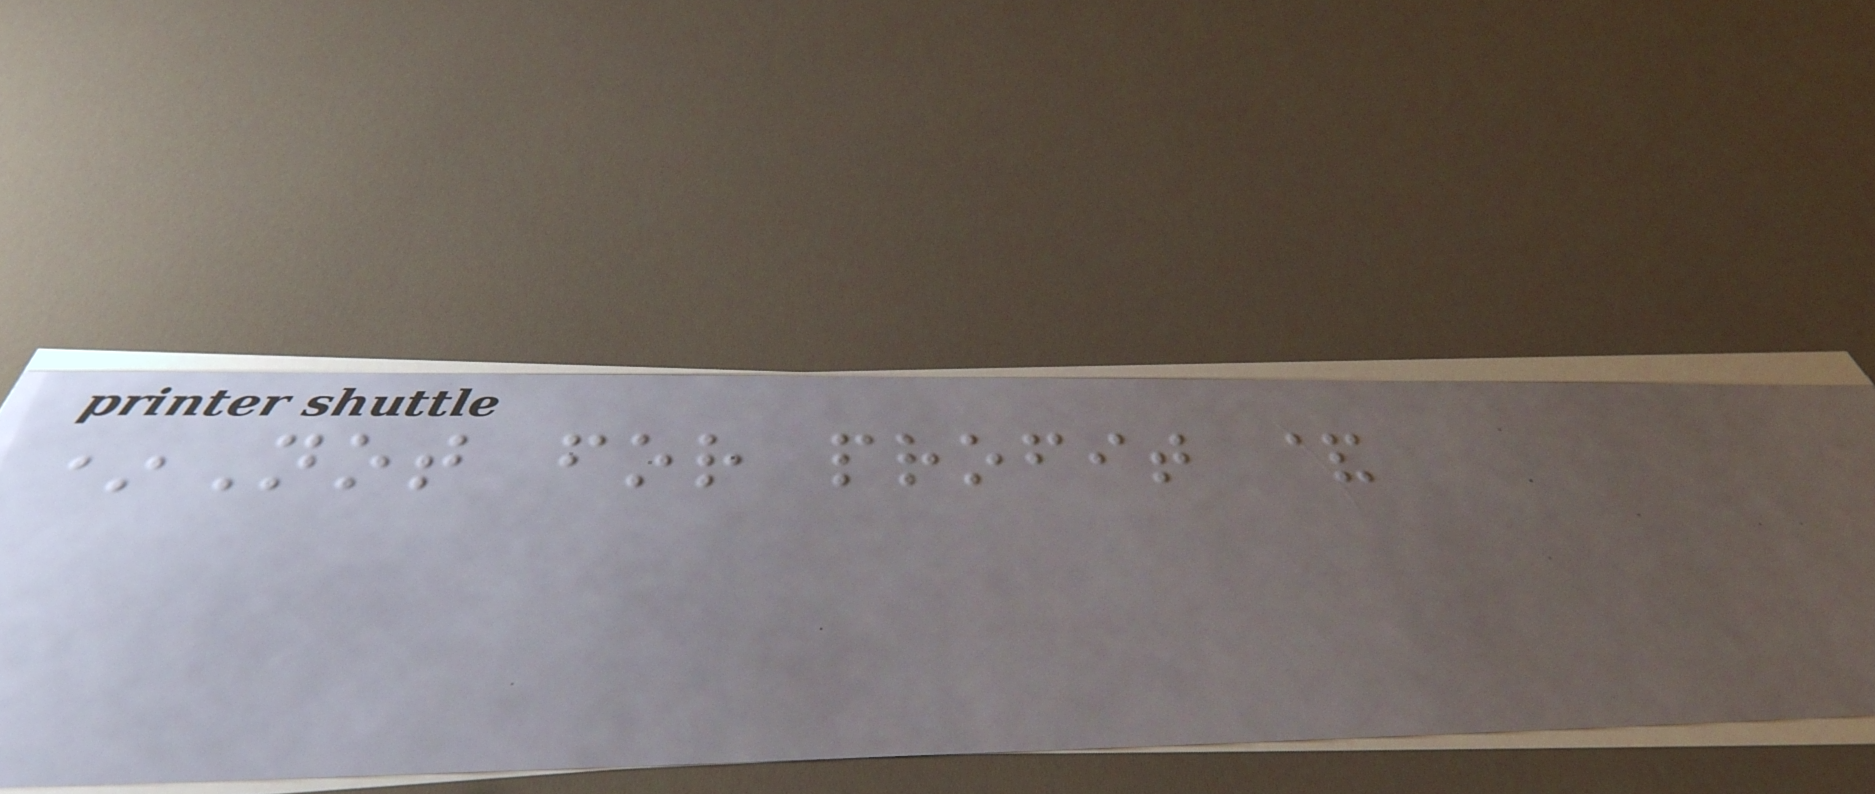*Not for profit &
